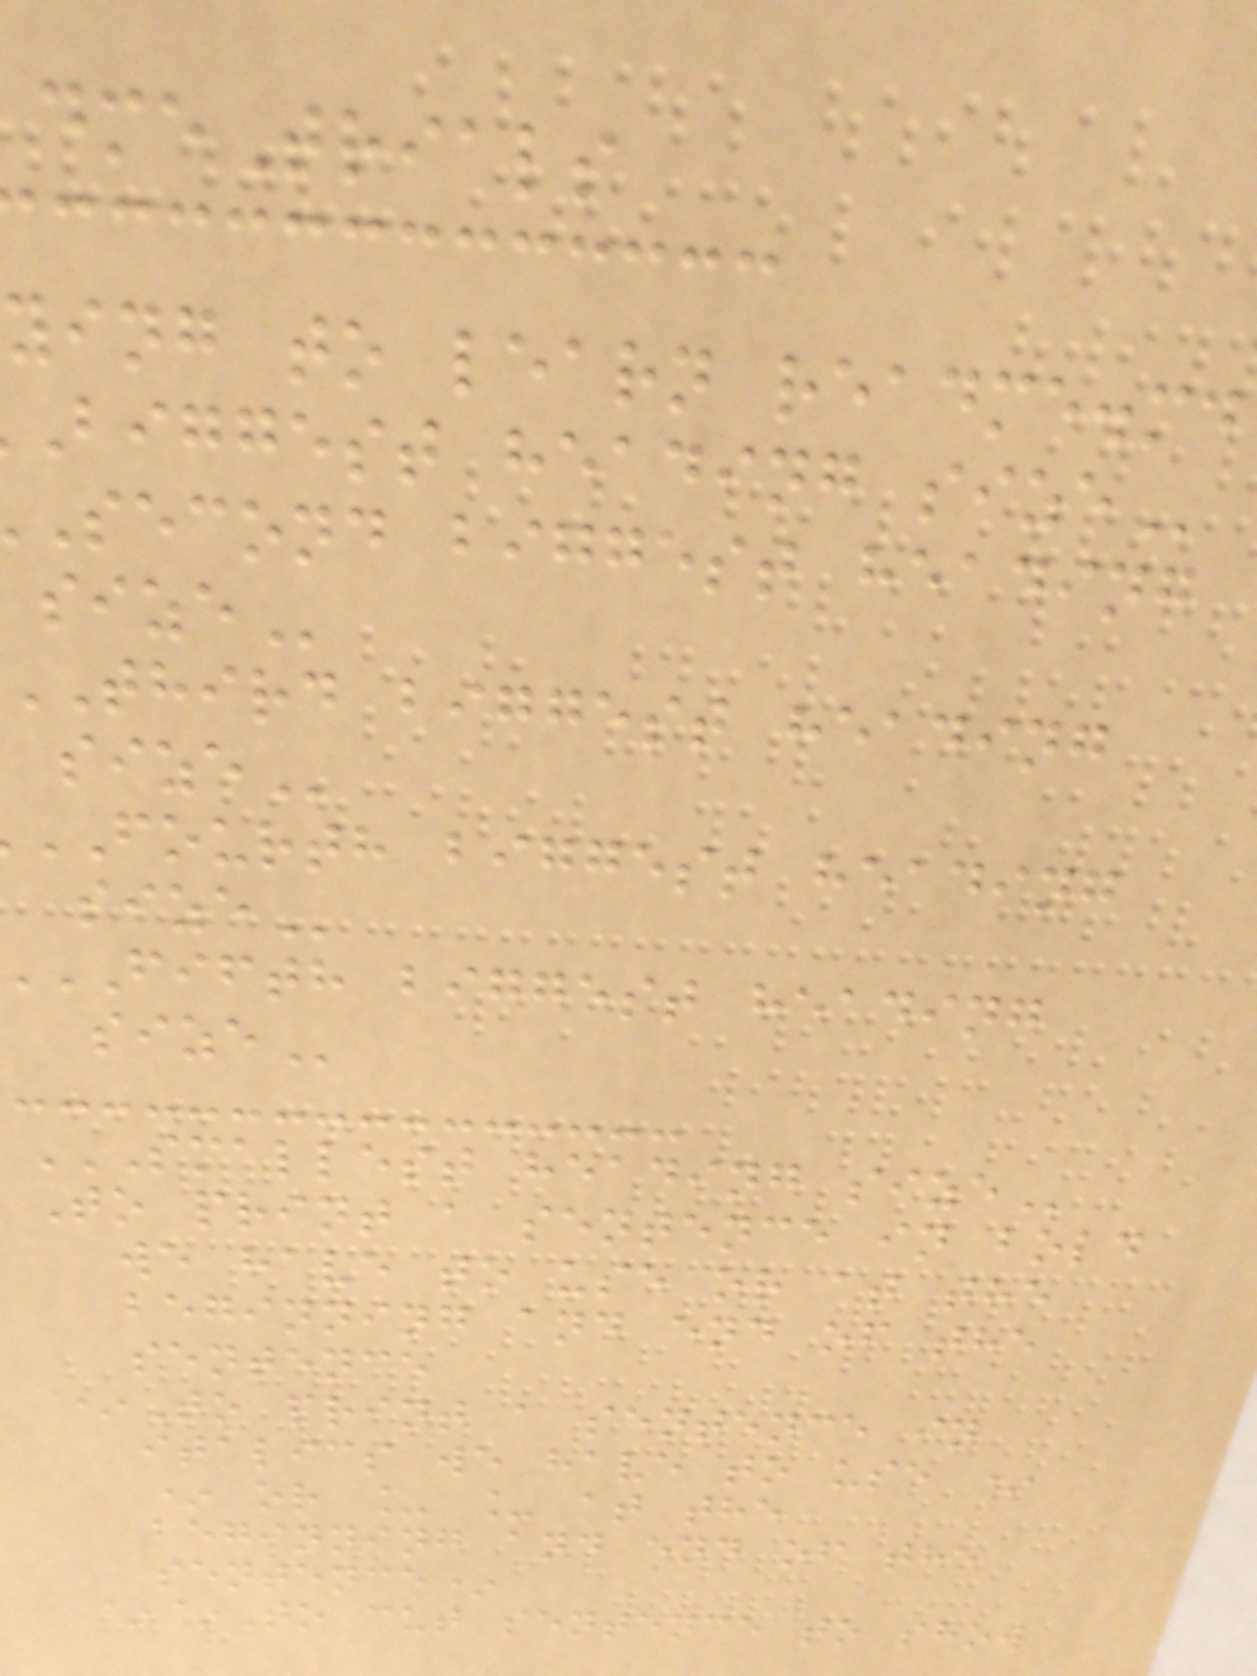dmeTrials
ying to learn readme.md
biggest heading
second biggest heading
third biggest heading
FOURTH biggest heading
FIFTH biggest heading
SMALLEST HEADING SIZE
To print a sentence in bold
we have to use or at the
beginning and end of the
sentence
*To print a sentence in
italics we have to use *
* or _ _ at the
beginning and end of the
sentence*
~~To cut sentence to show
